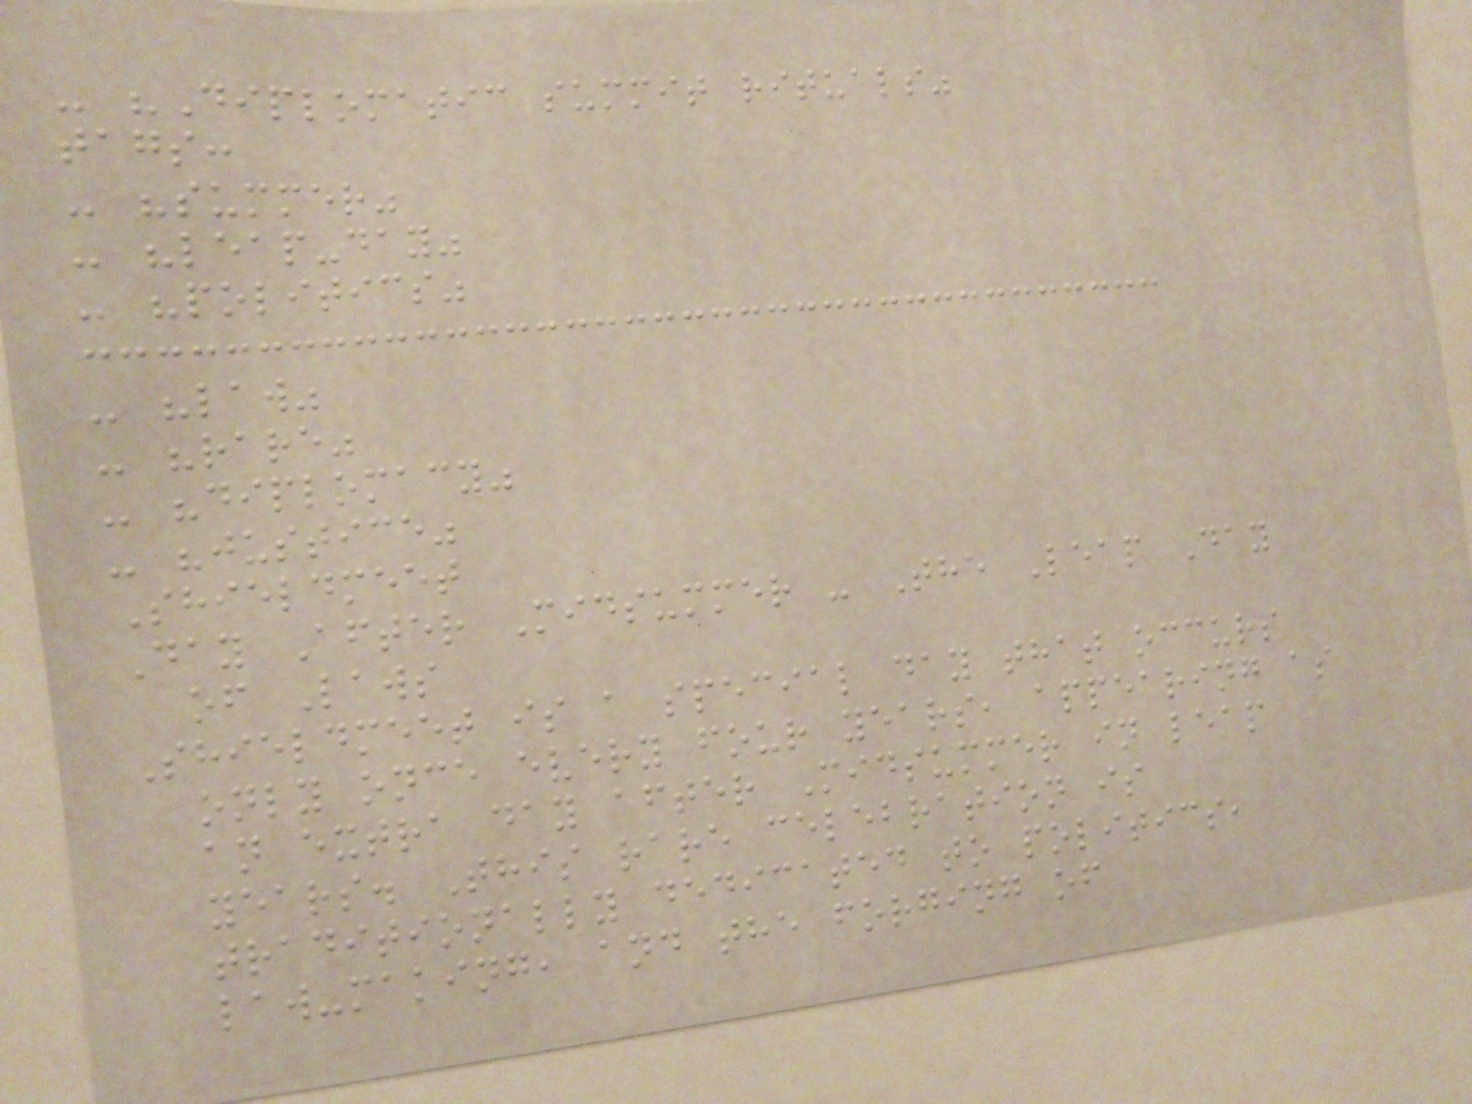- "Diplomatic summit rituals"
tags:
- "summer"
- "leap-day"
- "politics"
- "law"
- "rare"
- "diplomacy"
- "justice"
Shieldmeet
Day After Midsummer - The Leap Day
of Laws
Shieldmeet is a special day that occurs
only once every four years, appearing as
an extra day after Midsummer in leap
years. This rare celebration is
traditionally dedicated to politics,
law-making, and the forging of
